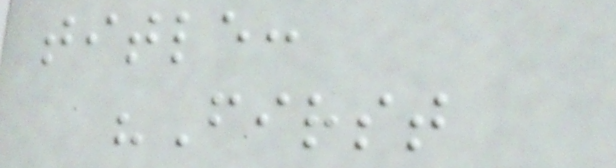title:
"First
